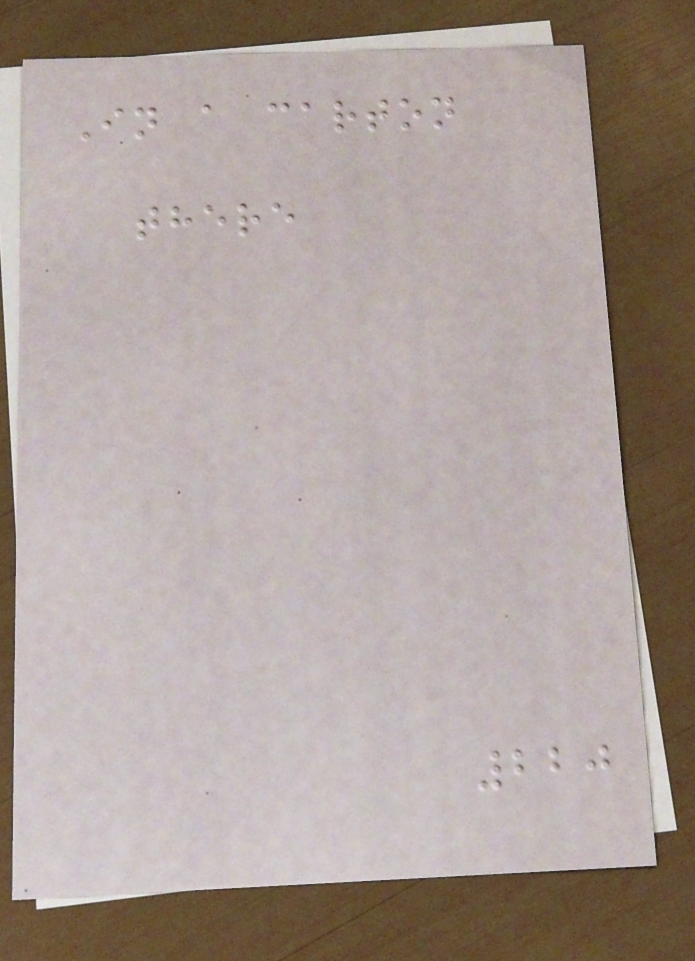In a carton
there
220
